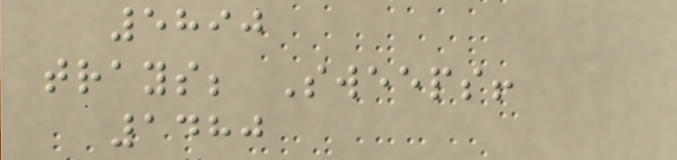5890
trays; Sweeps!
1480
